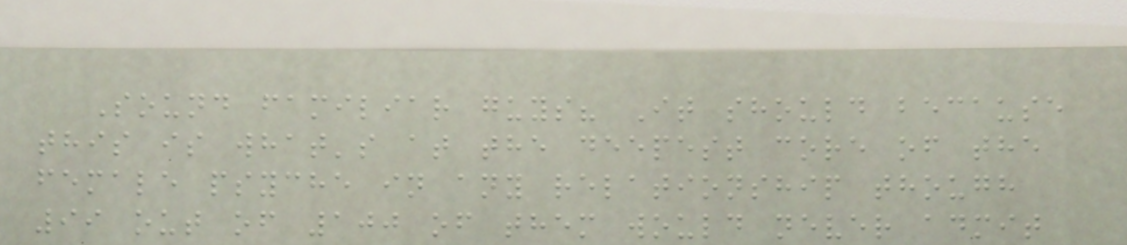Sound familiar guys? It should because
this is what's at the deepest core of the
female psyche in any relationship though
99 out of 100 of them would never admit
